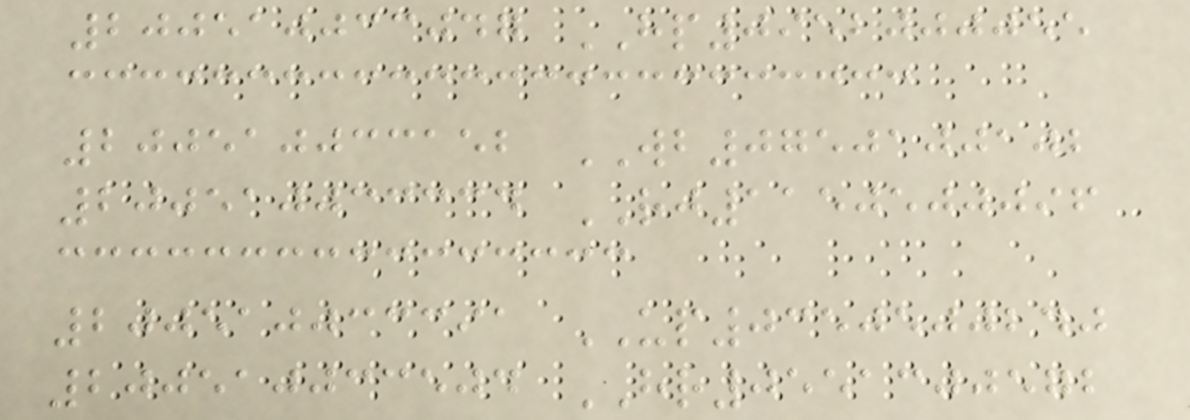200510033047 HP0952000055
200510033152 WB0750100102
200510033334 RJ1150500096
200510033391 UP0350500240
200510033504 HR0551300572
